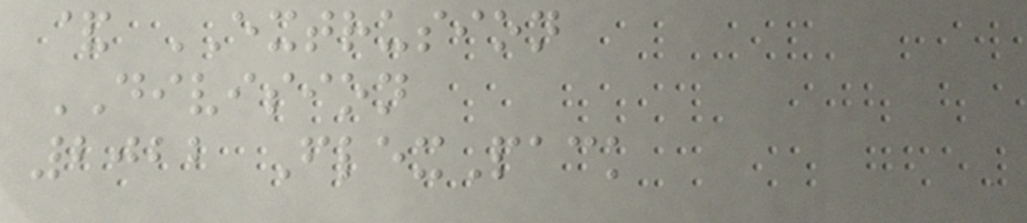& EXTRUSION
DIVISION
2022 FlexPack
